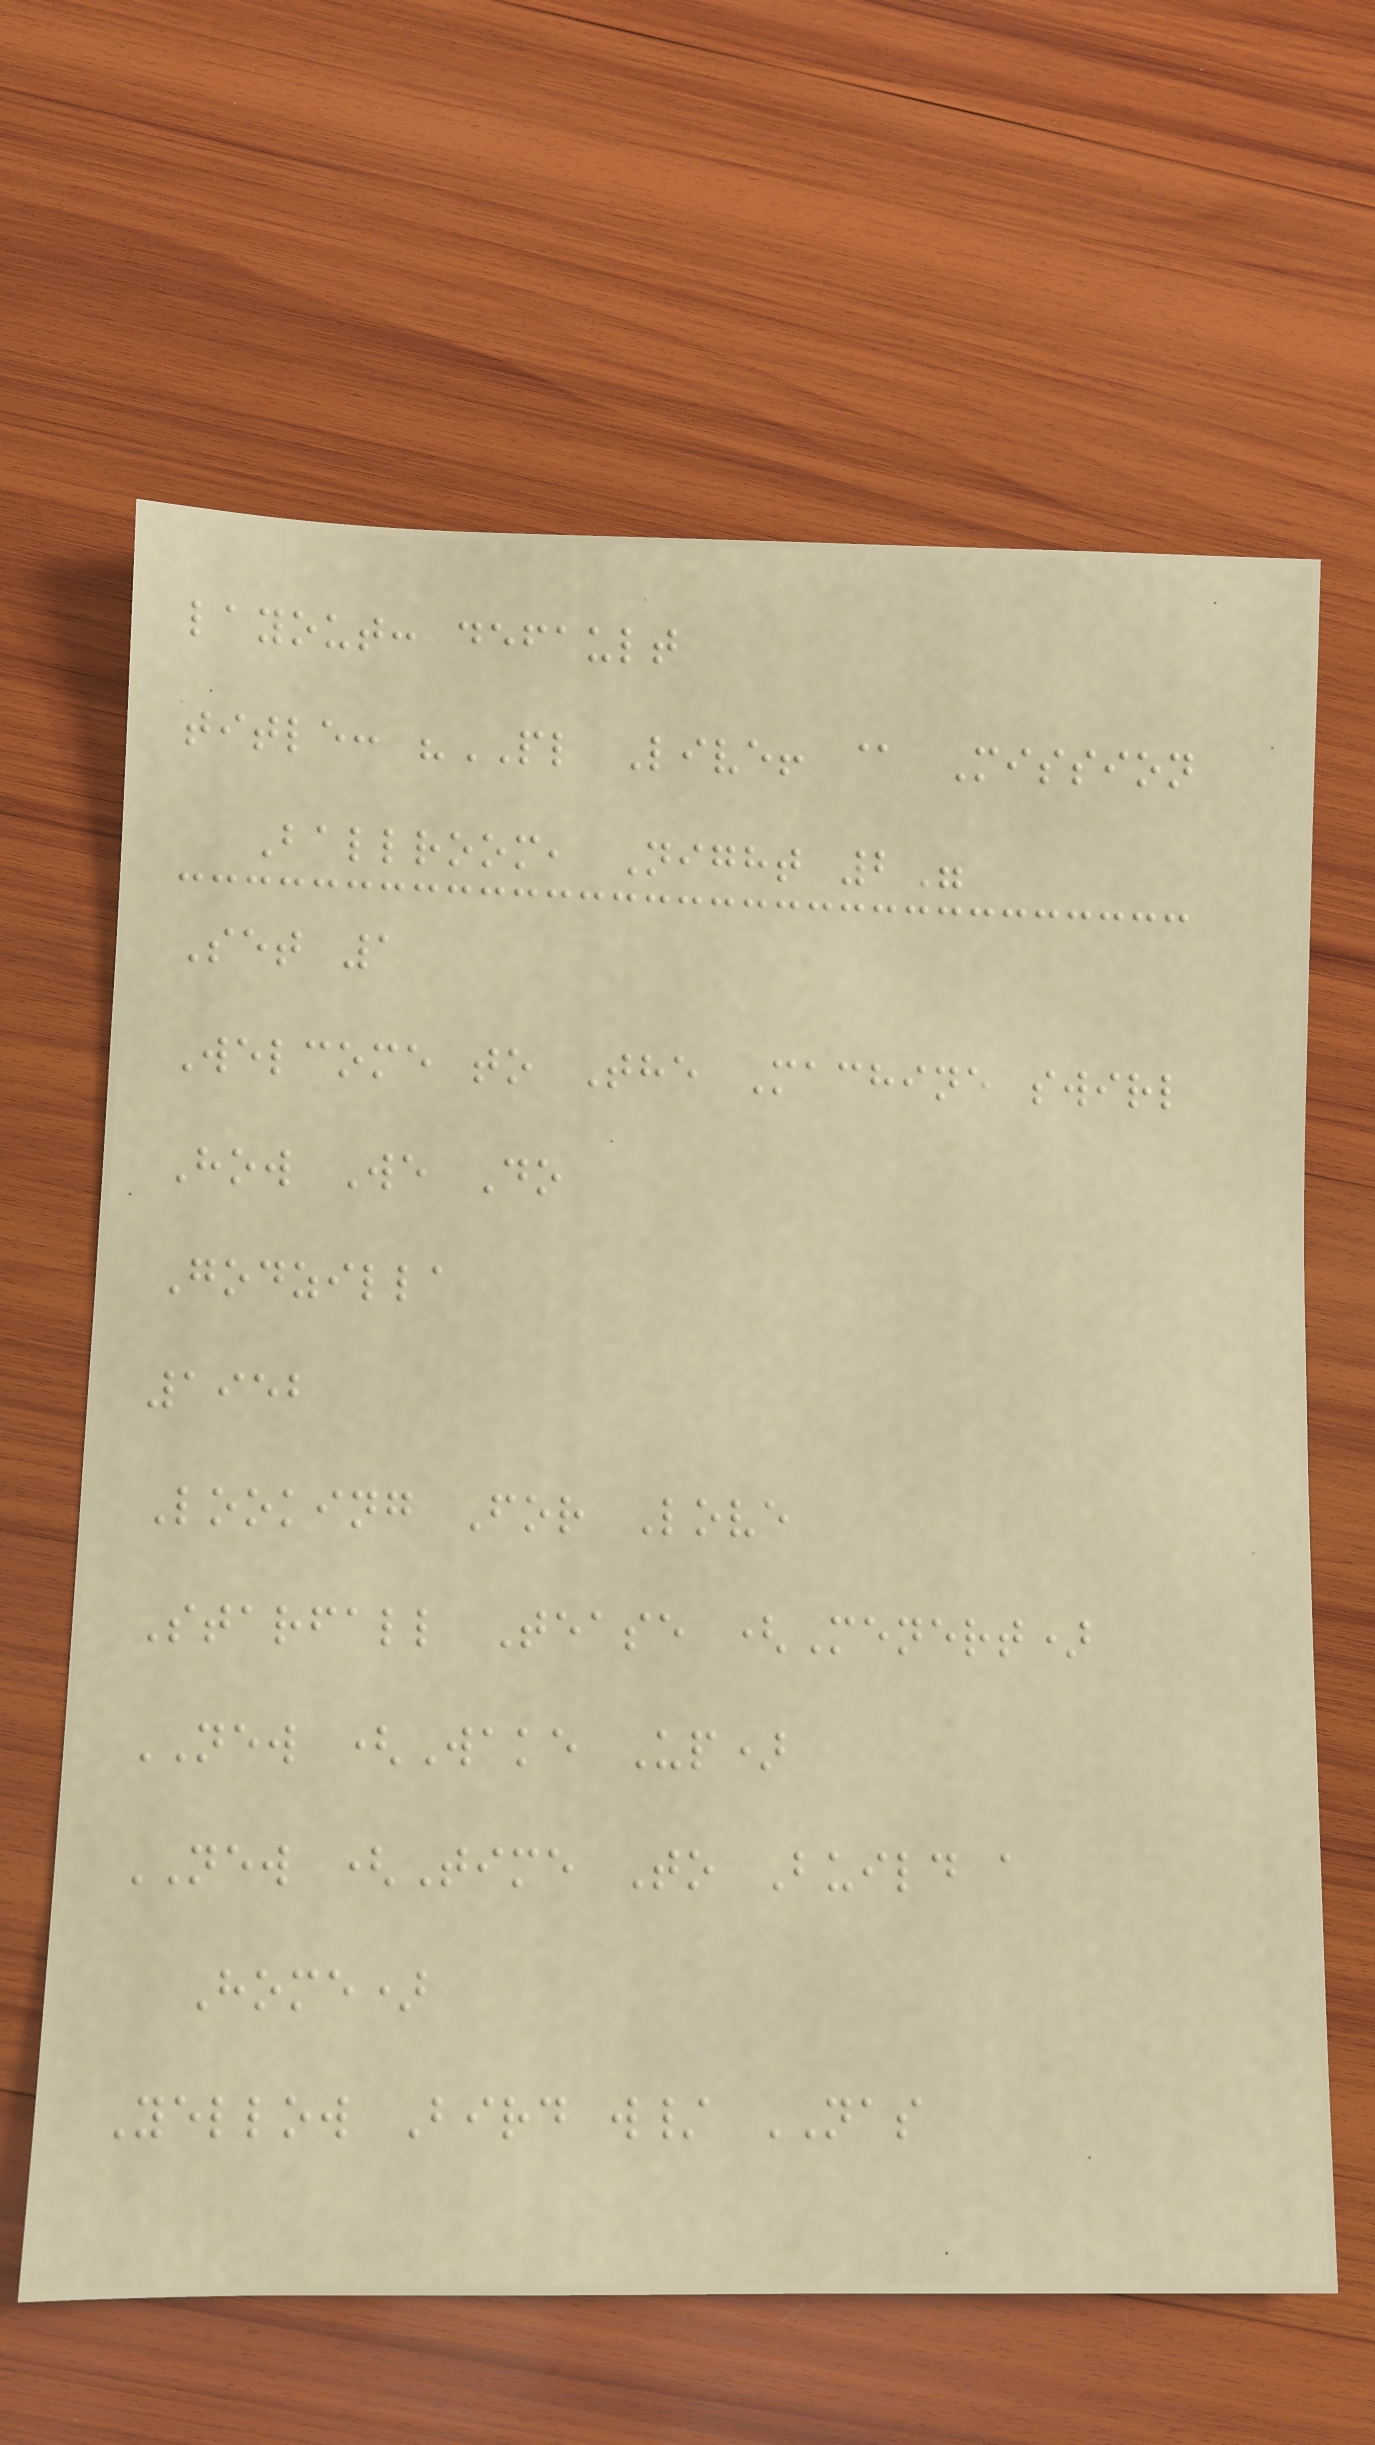layout: default
title: "PL Live! @ Mission
Ballroom, Night 2"
Set 1
Welcome to The Machine swirl
How We Do
Godzilla
1952
Looking For Love
Starfall Tease (Menert)
NEW (Wake Up)
NEW (Time To Build a
Home)
Yellow Bird w/ NAS
